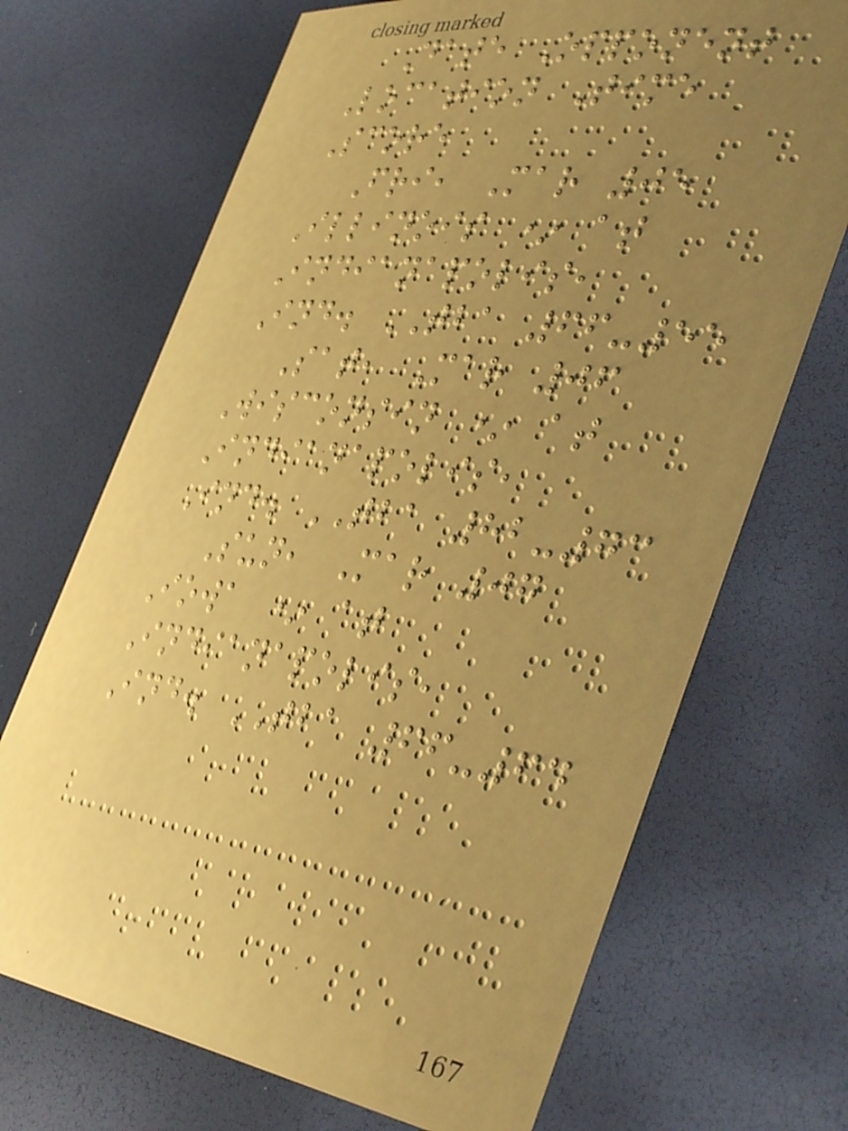Date Opponent
Location Time
Score
Fri, Mar 05
Illinois * at
Indianapolis,
Ind. TBA 66-55
Sat, Mar 06
Wisconsin * at
Indianapolis,
Ind. TBA 82-73
Sun, Mar 07
Iowa * at
Indianapolis,
Ind. TBA 66-64
